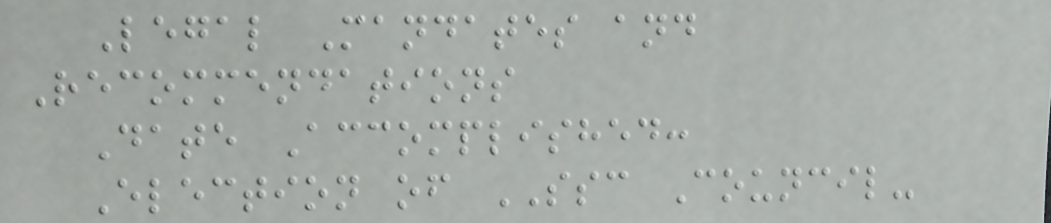Legal Mandates and
Recommendations
Date Accomplished:
Election of SSC Council-
